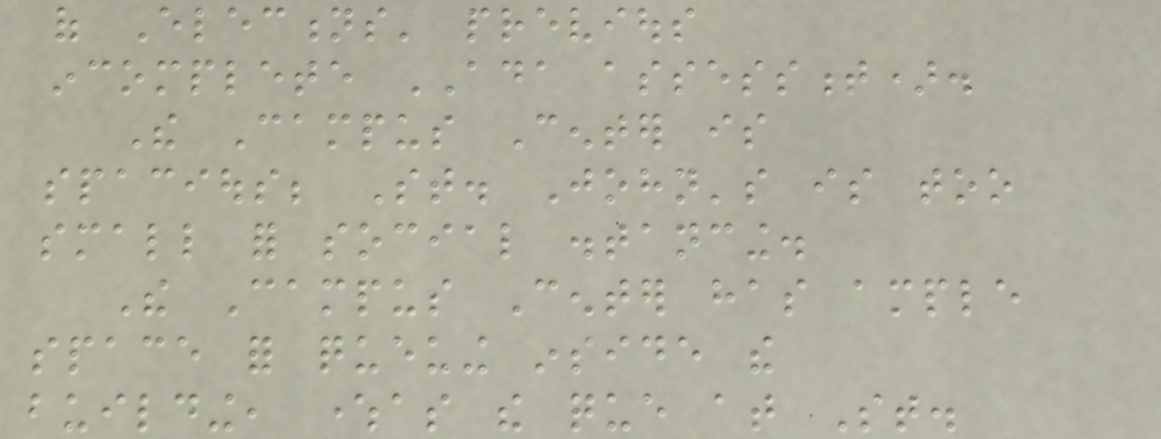of Elections' previous
incomplete ADA assessment).
The Campus Center is
spacious; St. John's is too
small for social distancing.
The Campus Center has ample
space for queuing inside the
building, whereas the que at St.
